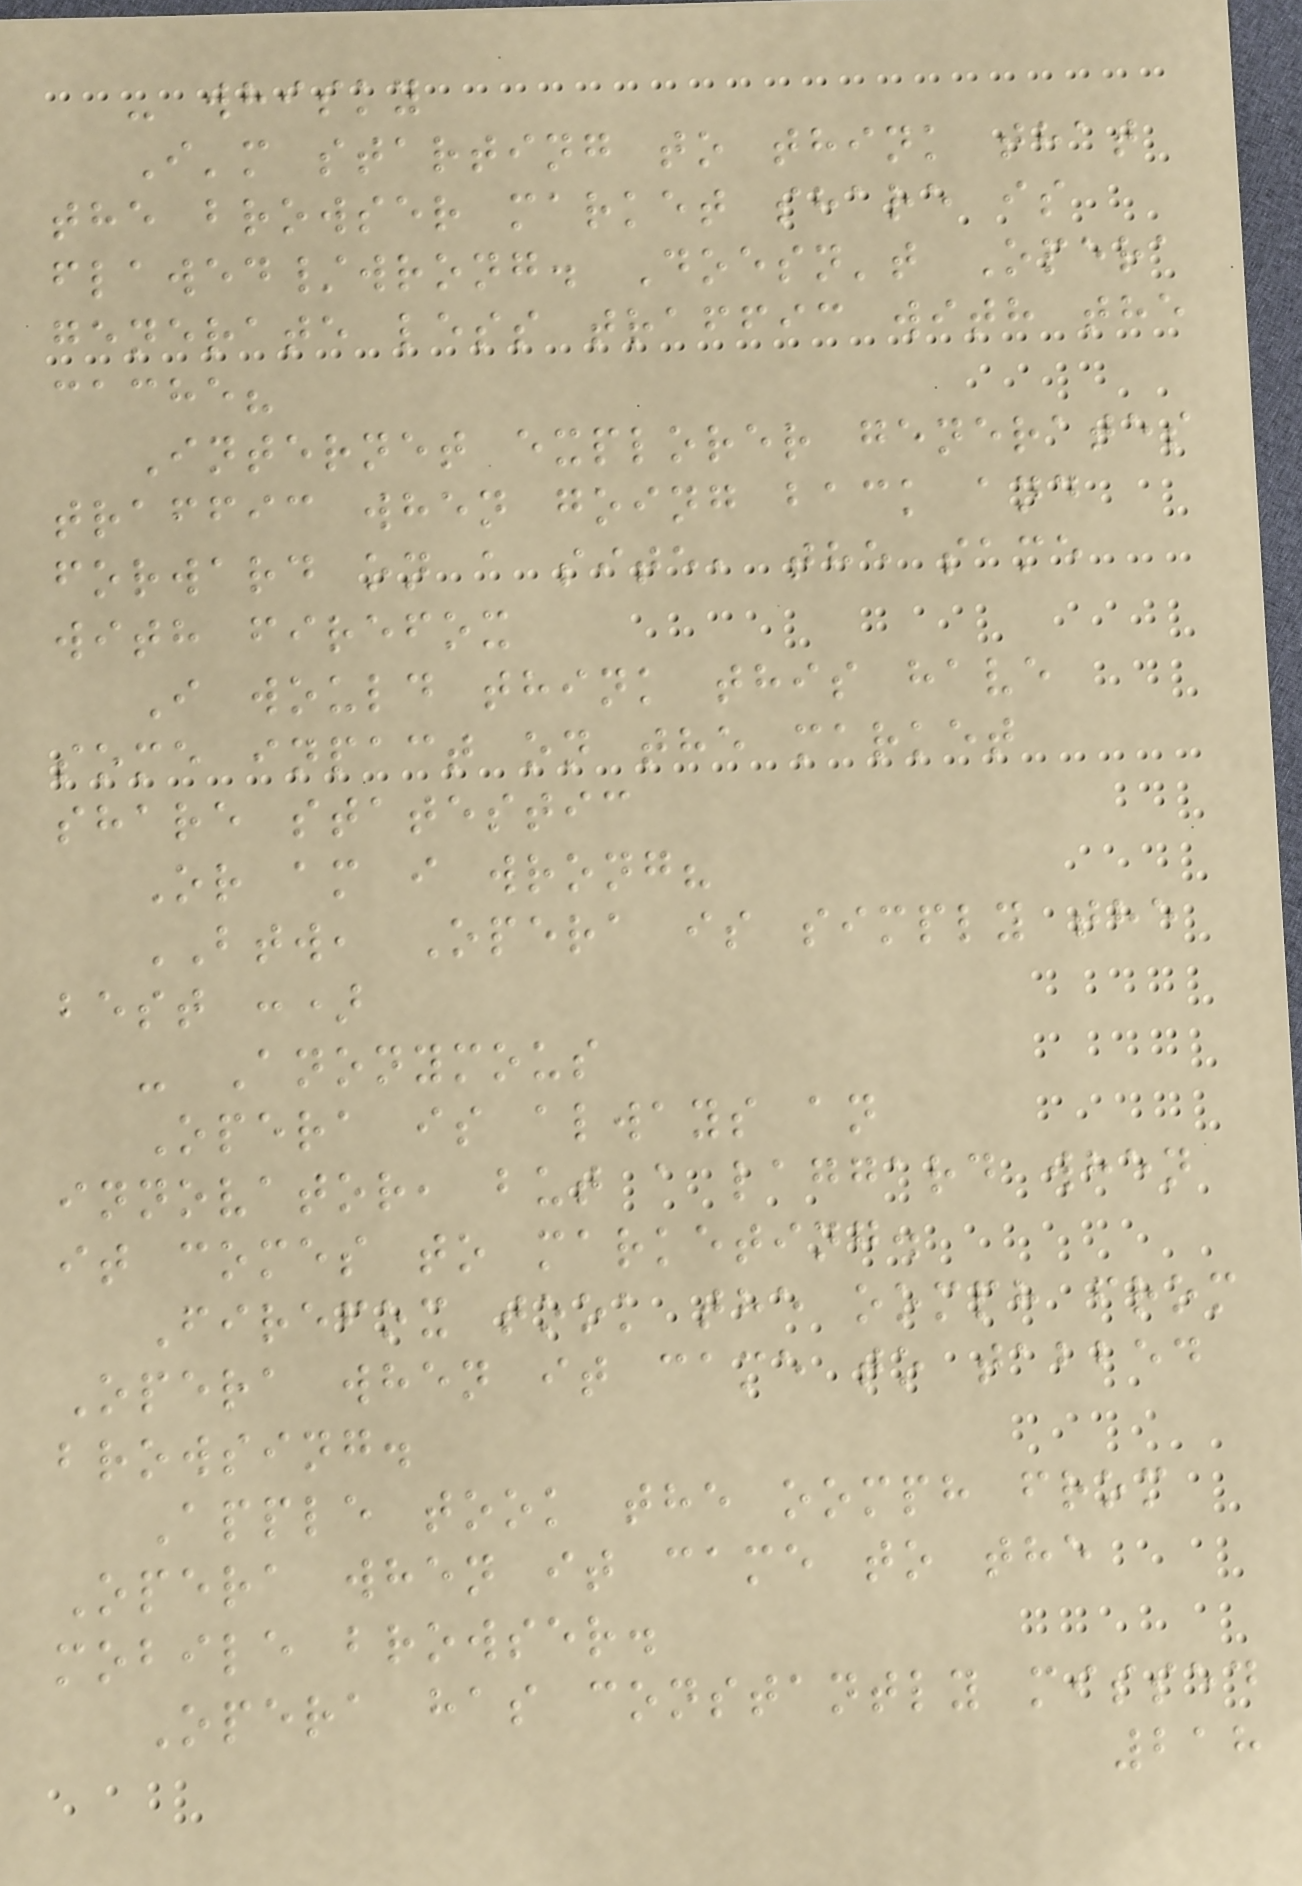- whisky
I'm starting to think that
the browser market share is
flawed/wrong. Doesn't Opera
generate less traffic with the
cache?
Internet explorer generates
traffic when going back and
forward on a site, the same
with firefox
I would think this have
some inpact on the market
share statestic
Or am i wrong?
BTW, Opera is simply the
best :)
- Anonymous
Opera is always an
innovator, but a laggard when
it comes to marketing.
Firefox took the oomph from
Opera when it came to tabbed
browsing.
Apple took the oomph from
Opera when it came to the
mobile browser.
Opera has constantly missed
218
